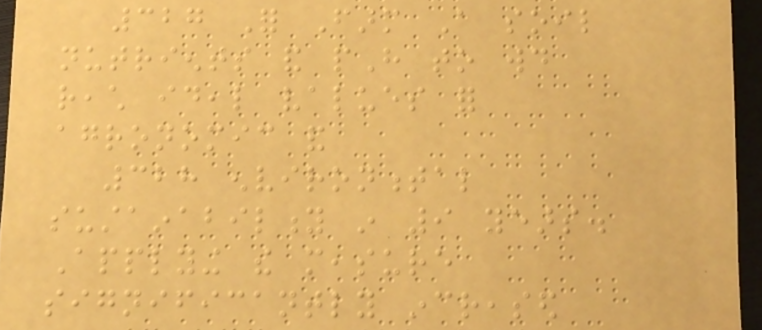327 For Farm A soil
nutrients and pH to would
reach ideal values for
agronomic and
328 environmental
sustainability in 9 years.
Applying the measure
significantly increased
